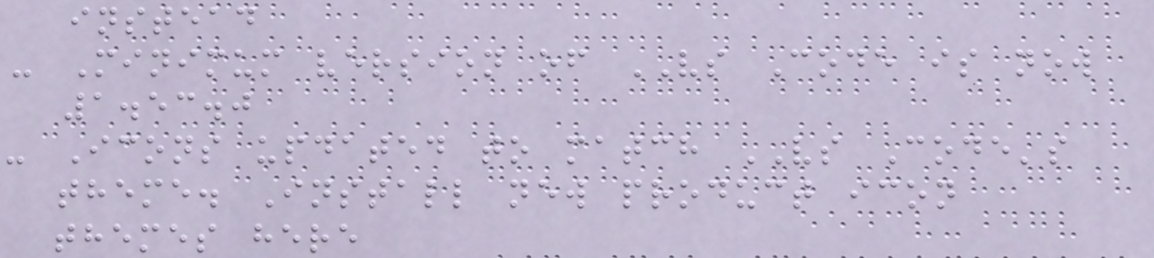instead
- Minimum version of VS Code is now
1.53.0
- Icons updated to match VS Code's
theme. Install new product icon
themes here
